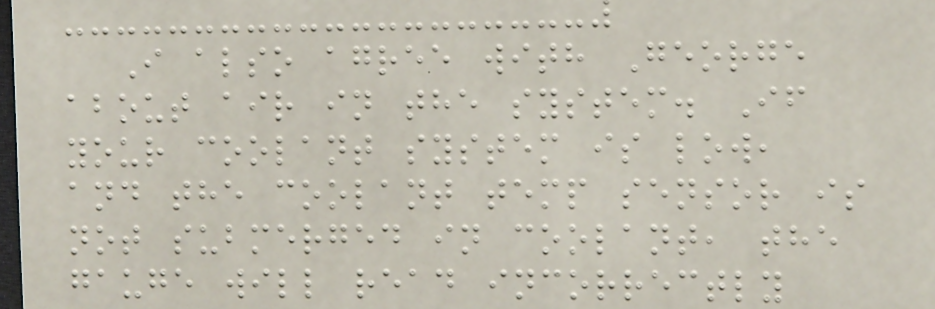I also agree with George
about air in the system. If
your coolant system is low,
and the coolant temp sensor is
not submerged in coolant, the
gauge will read incorrectly
